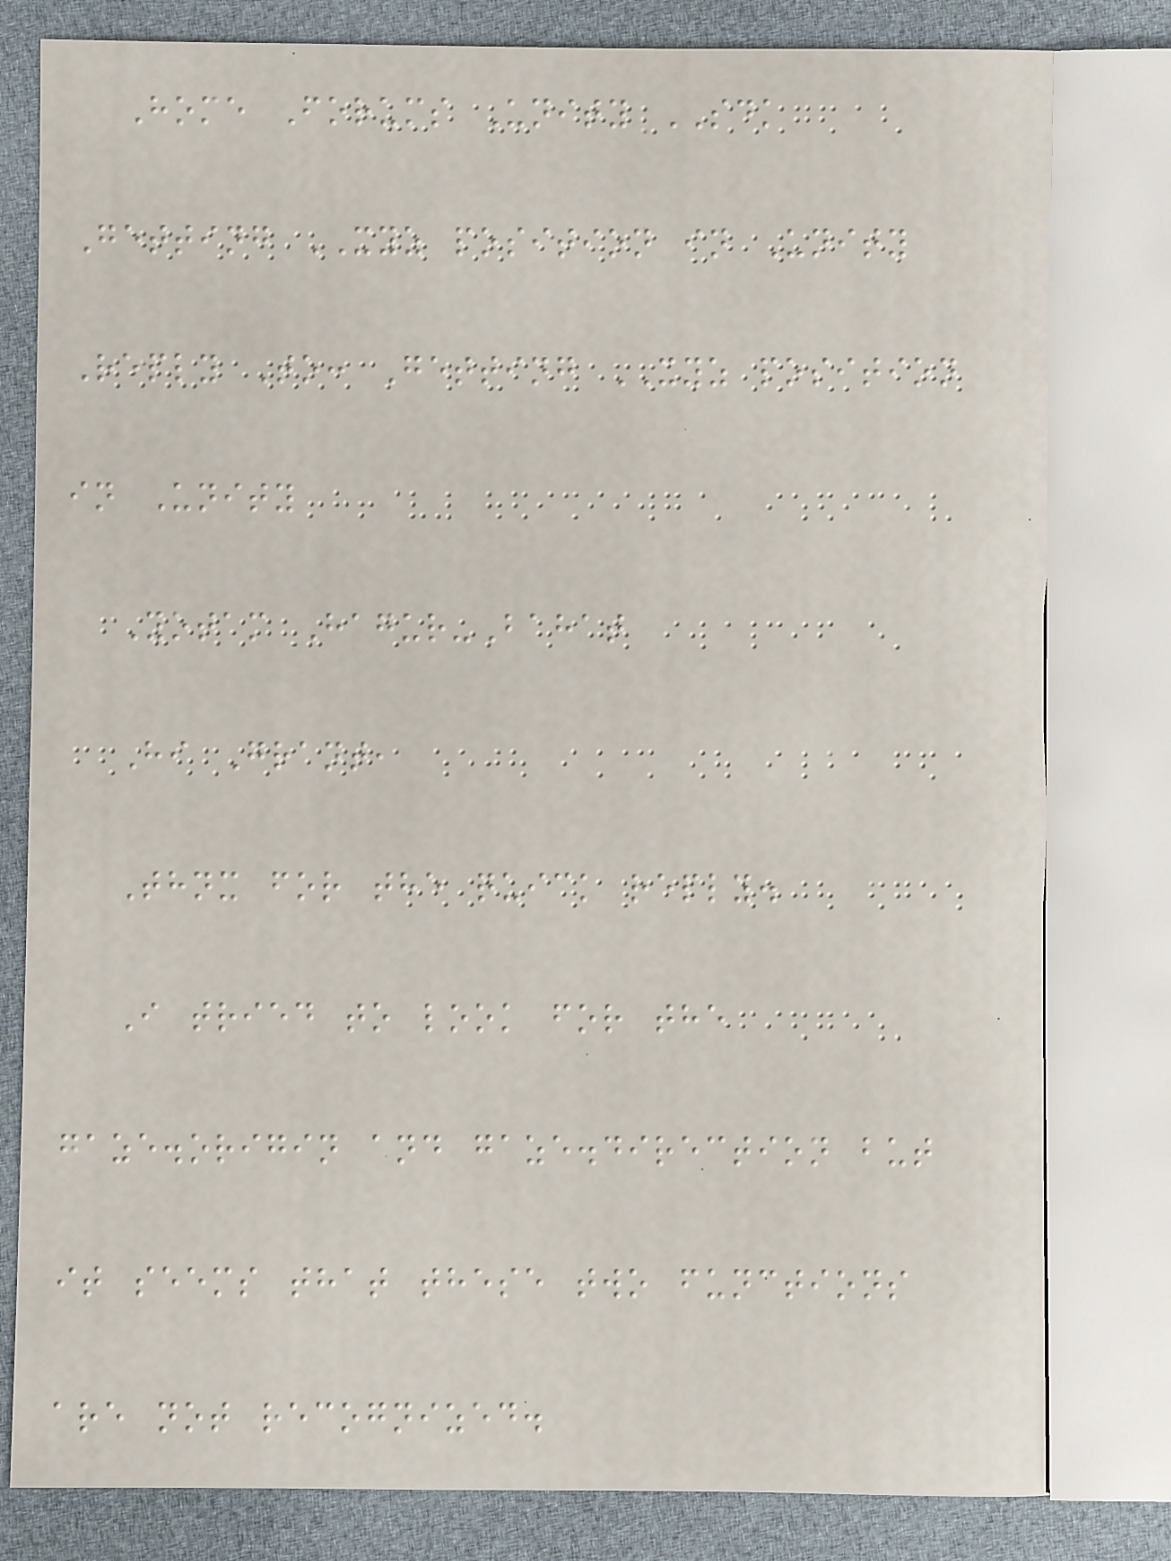Home Forums Unity SDK
Getting XYZ position in Unity
Reply To: Getting XYZ position
in Unity
Yotam Hagur-Bahat
Hi Grant,
Thnx for the quick reply.
I tried to look for the
gaze.origin and gaze.direction but
it seems that these two functions
are not recognized.
